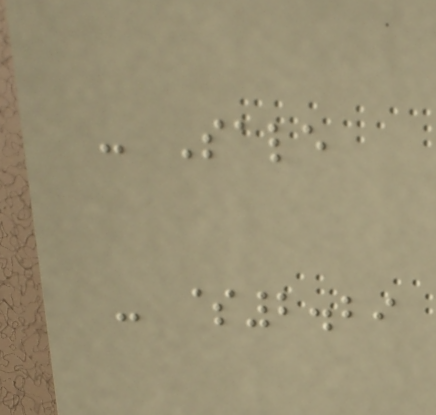- Sale
- $2.29
